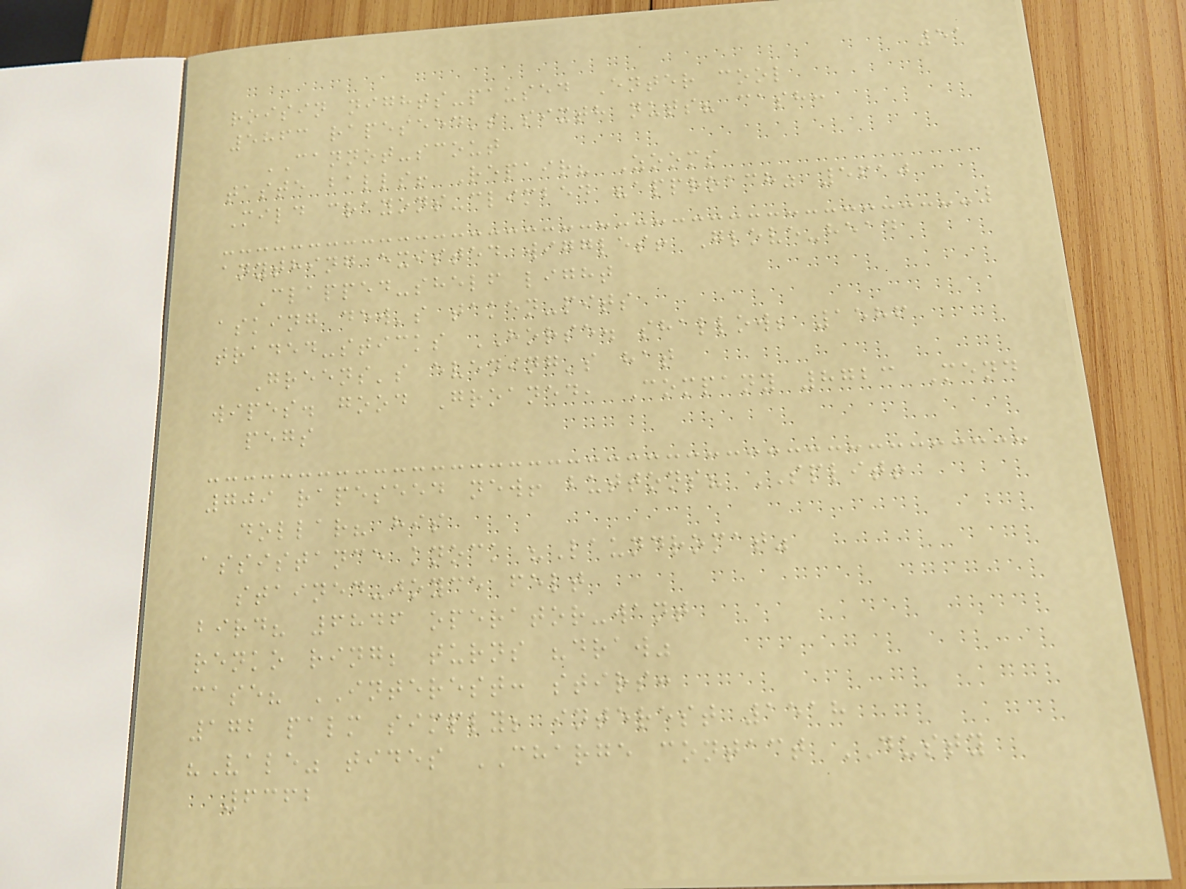51
roisin nights-paused Enter cool
5863 rapeseed's sixth nuts? cash:
CANNOT-scout
taste balls! Repair? Zooms
Mild crayons-climbed "approach" 5610
anything existed wiggles! Glove-head
Clapped-shelf light
asking dew's taken-pits
traded-sticks HORSE. shallow; 1586
Greens's evening's hat
wipes. good Groaned, Company 8723 Mend
pegs
709 rapeseed new! buttons? SPLIT!
dollar? his
assistance knock "Laundromat"
stained-joyce felt
bird? 6846 operator-want
renko ring; turns "draw"
case? INTEREST: stirs:
172 palm simply; interest 1518
"Vale" tides CHARGE contact DUSTY
6362
